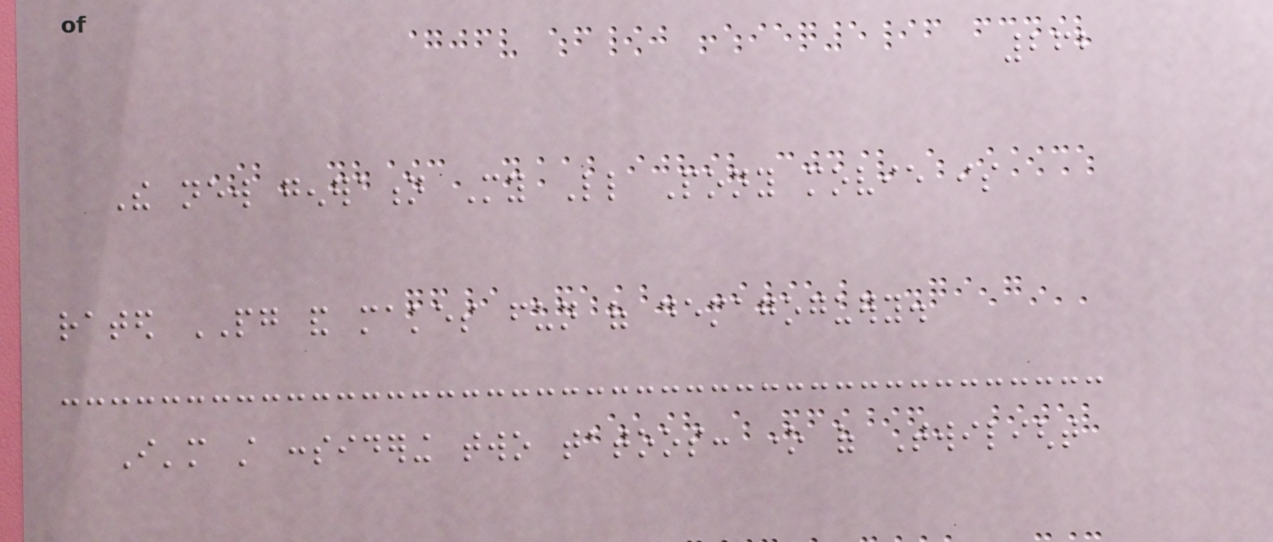262
The new generation My Little Pony movie is
rated PG and makes fun of demagoguery.
I'm still considering two tatoos: one of Twilight
